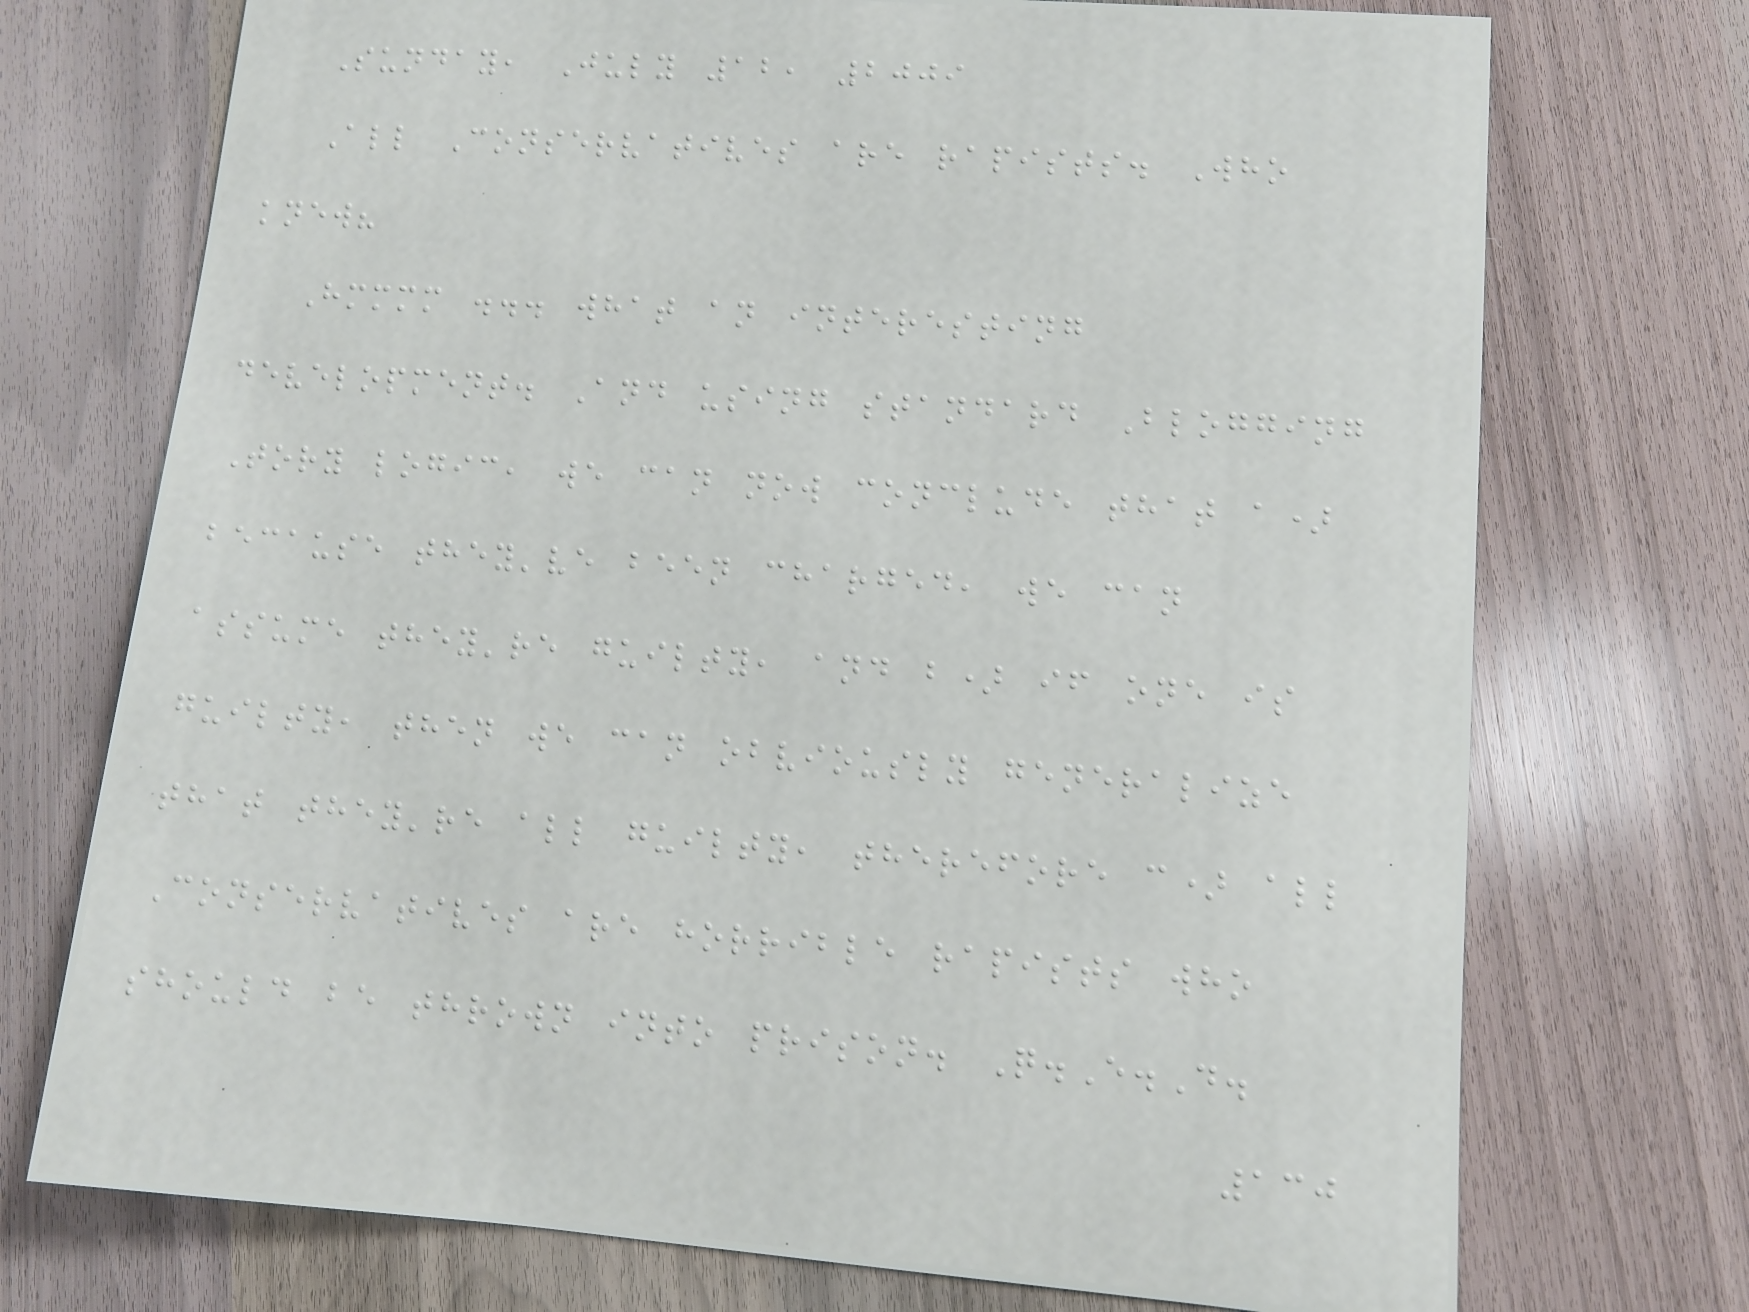Sunday, July 12, 2009
All Conservatives are rapists. Who
knew?
Hmmmm ... what an interesting
development. And using standard Blogging
Tory logic, we can now conclude that a)
because they've been charged, we can
assume they're guilty, and b) if one is
guilty, then we can obviously generalize
that they're all guilty, therefore c) all
Conservatives are horrible rapists who
should be thrown into prison. Q.E.D.
130
